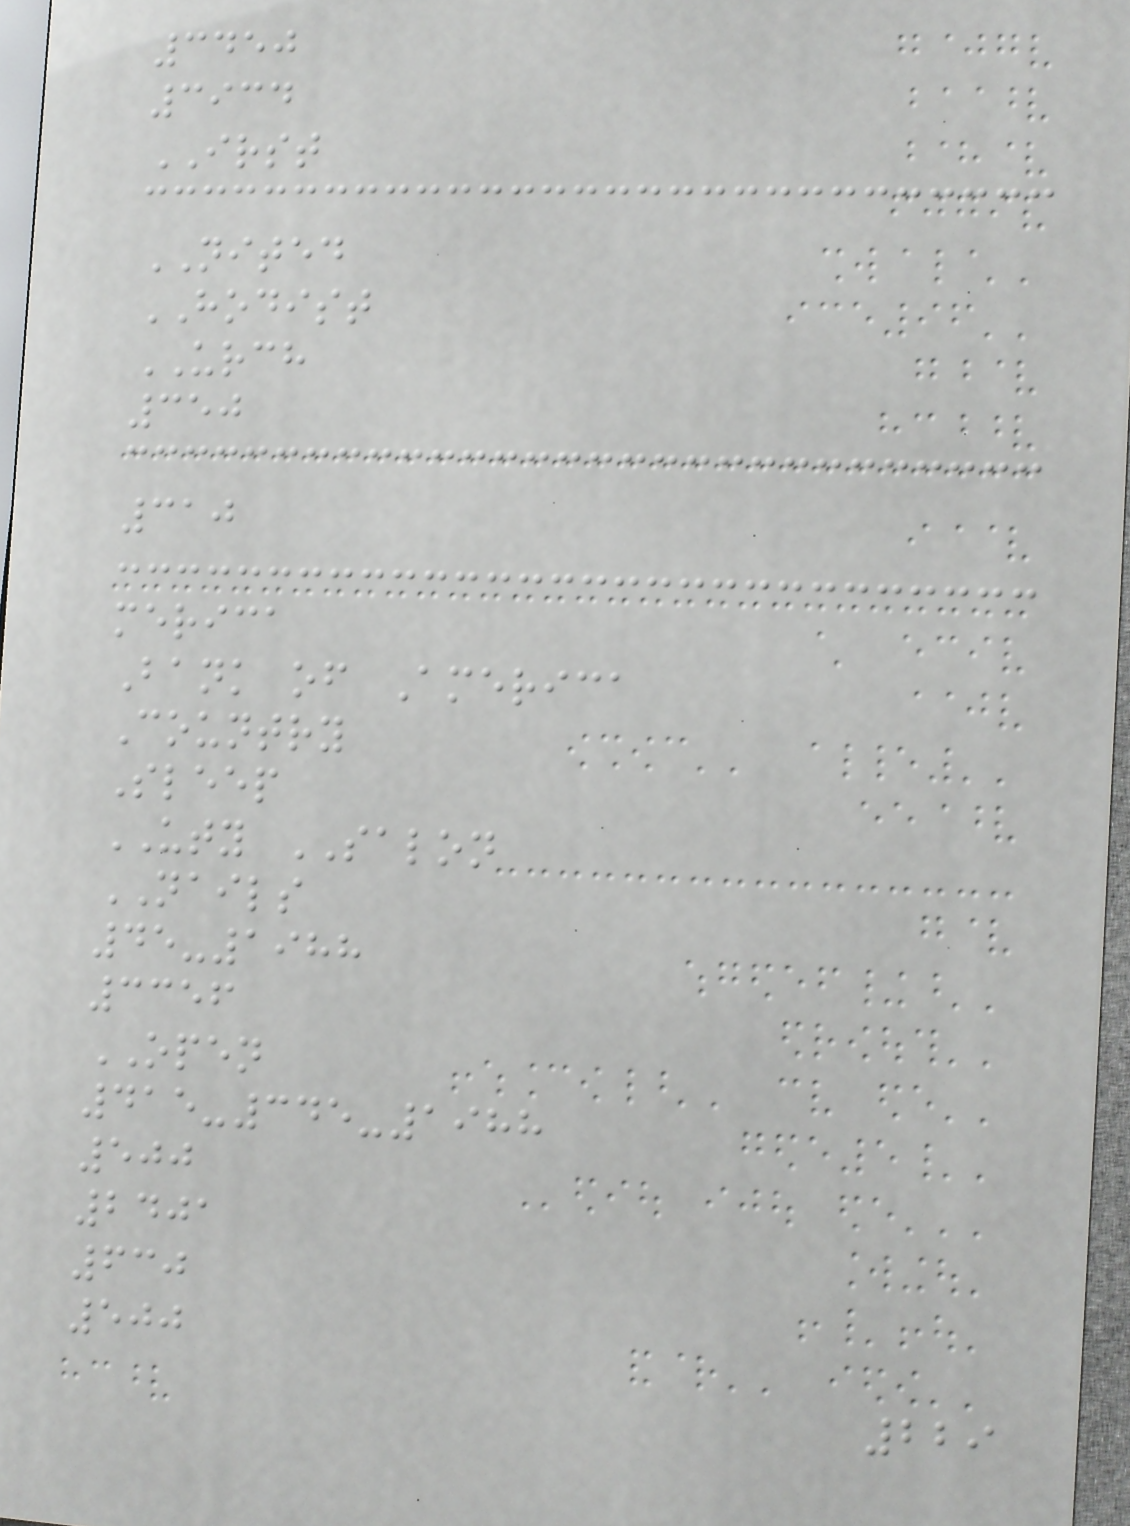3450
3934
IRST
NITED
HODIST
URCH
350
310
merica
Bank of America
Country
Sleep
UTY SALON
NAILS
45-1988
3356
OPEN
415-345-1988
500
2401
630
500
229
